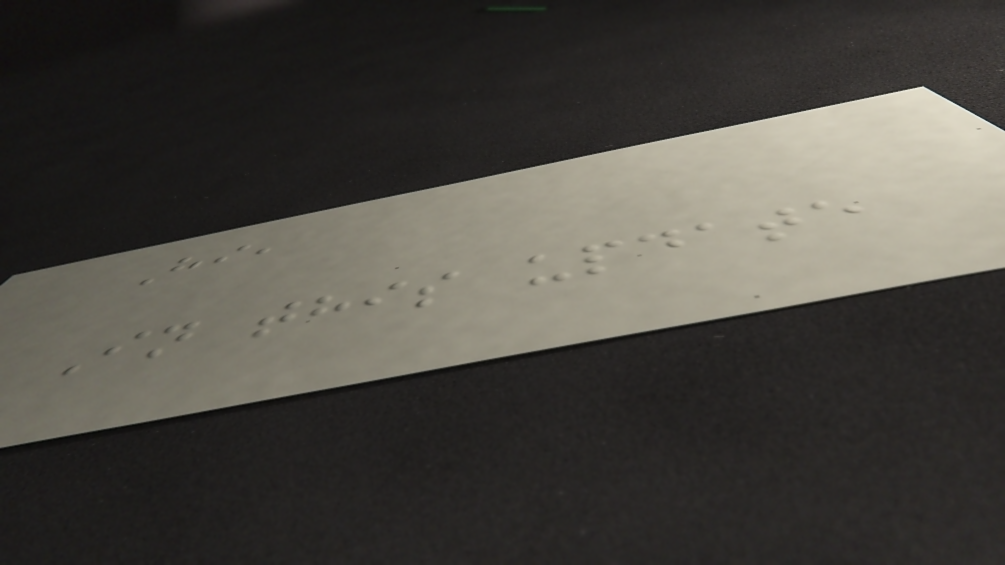Hi,
In this update
